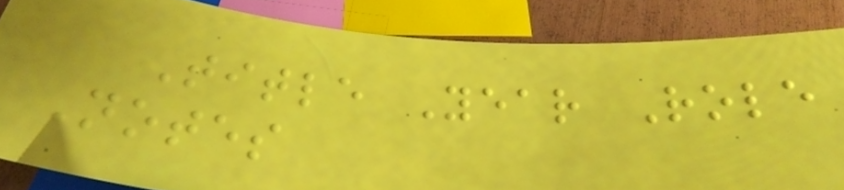Title Year Role
Notes
